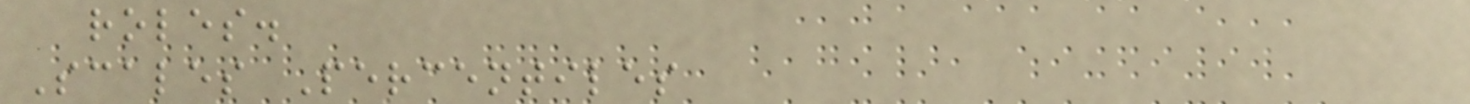roles.
Scales Percentiles
